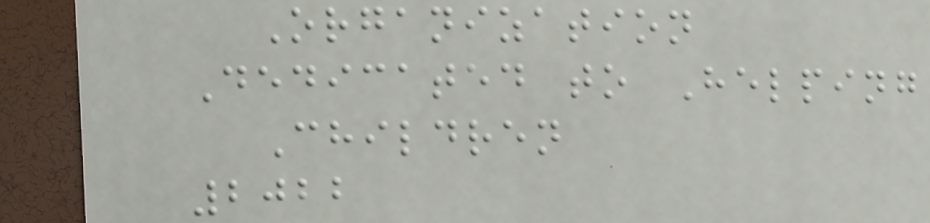Organization
Dedicated to Helping
Children
2022
